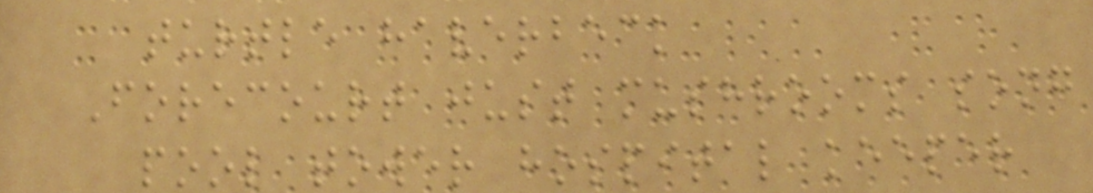turtle haverbeck
Forecourt just mushrooms song
pool tower hospital keeper
